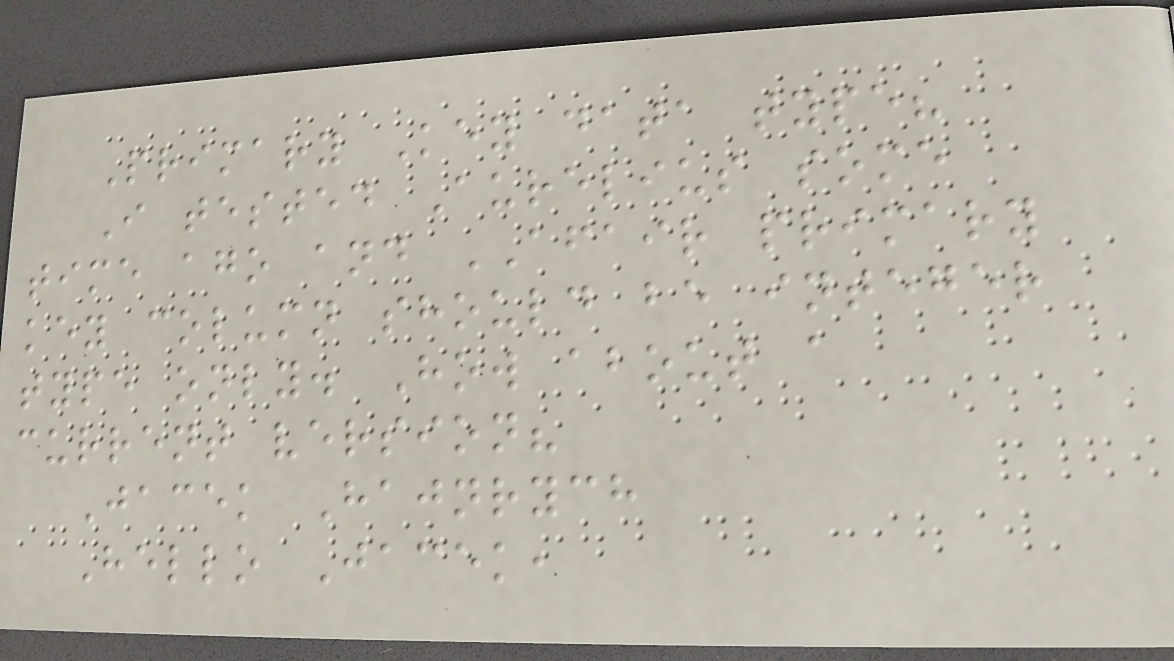Primary Key data type?
I tested Aurelius some
time ago and AFAIR primary
key column should be integer
type only. How about a
current version?
Jacek Hajnrych
Hello Jacek,
